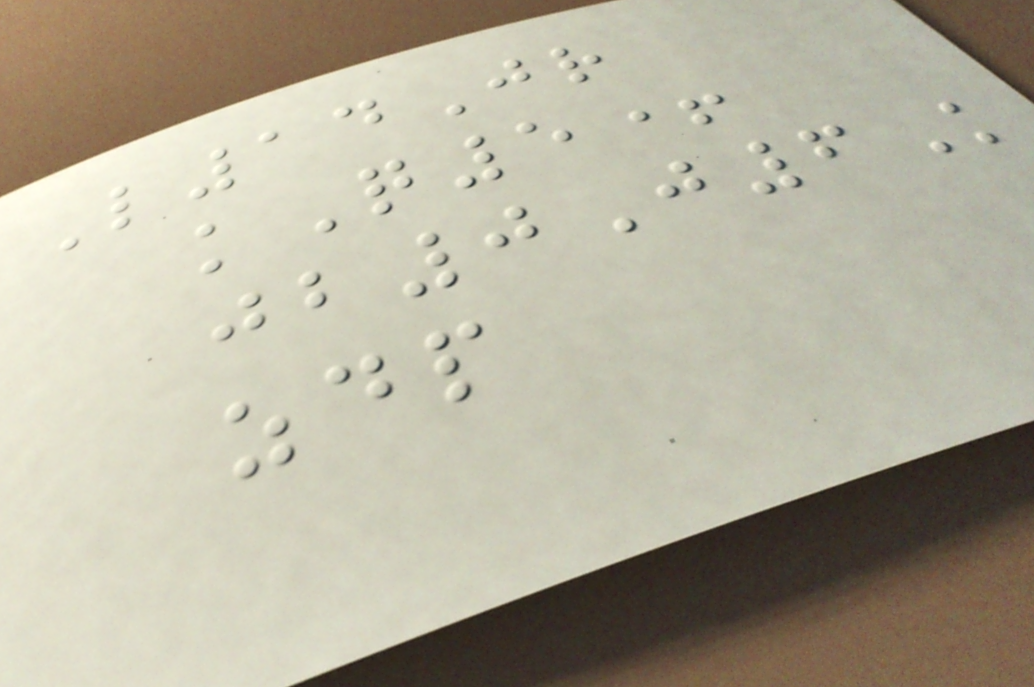L14Jr
kQ5+
jb0J6K
zdp
